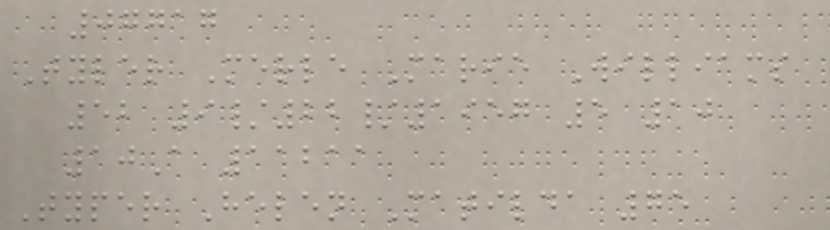07717
Tyler Merle Marie Williams
52 9/22/1957 5 10
10A 11211
Typer Helen Matilda 75
